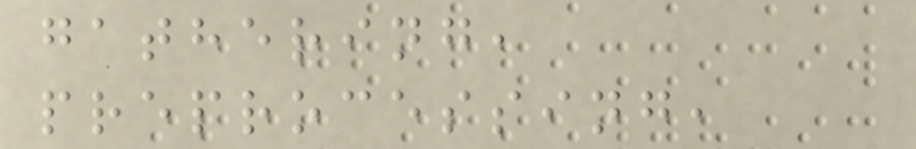gathering,
preprocessing,
